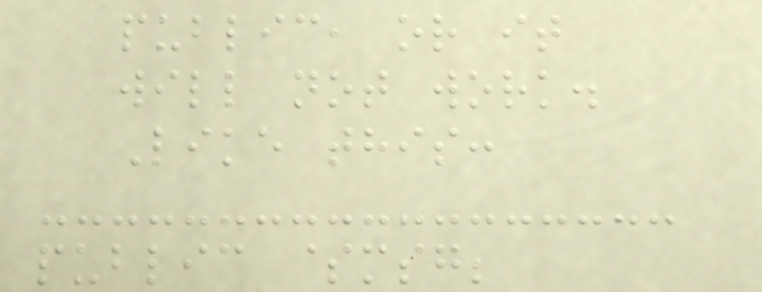public, or it
will not work.
Like this:
public $msg;
